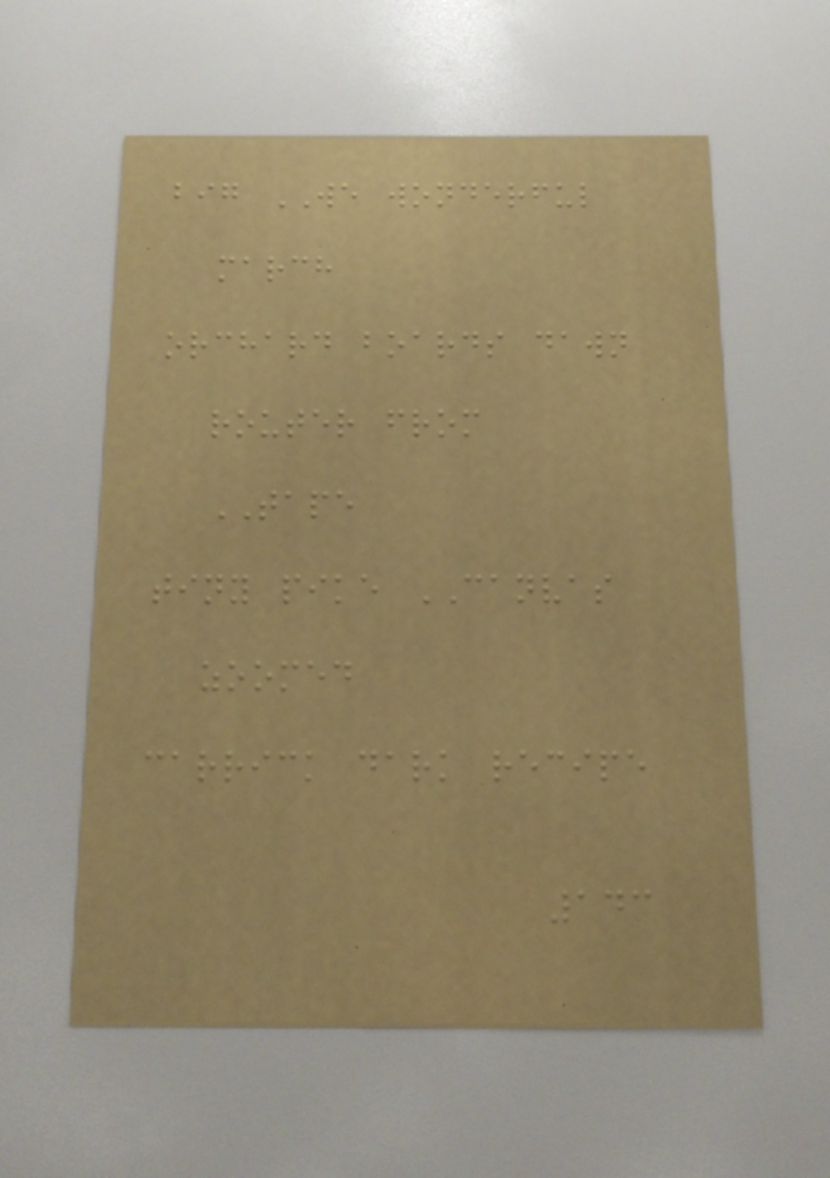big WE wonderful
march
orchard boards dawn
router from
TAPE
tiny pike CANVAS
zoomed
carrick dark recipe
143
